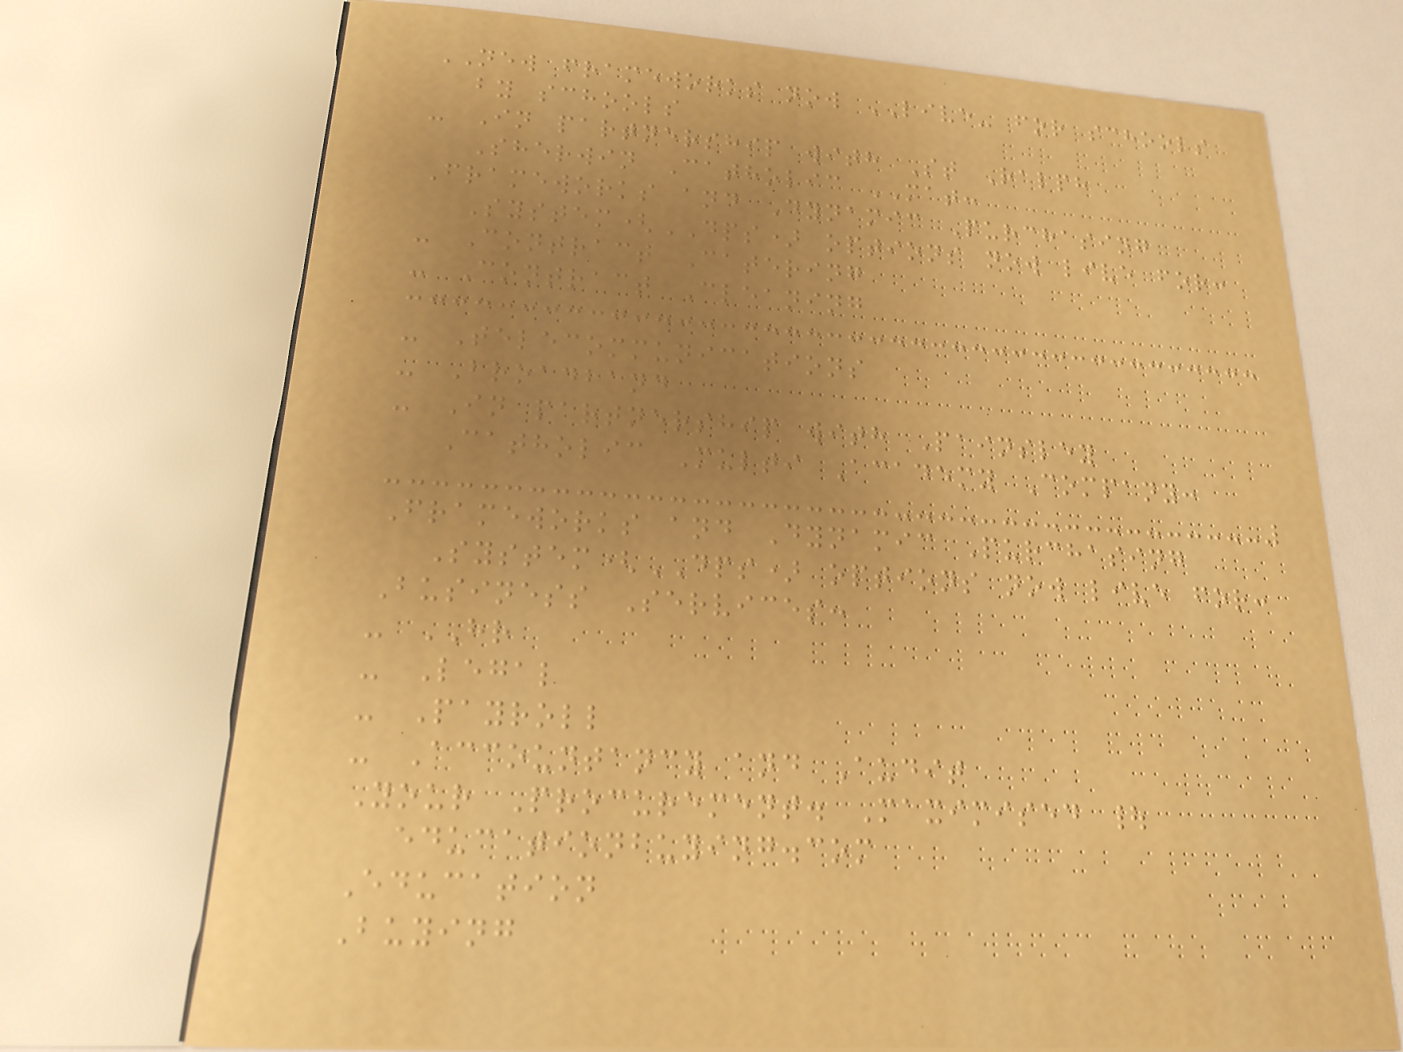NEW frameworks now LIVE- for schools
by schools
- In partnership with St Ralph
Sherwin Catholic MAT:
Frameworks and Dynamic Purchasing
System(DPS) options now live for:
- Contract Catering
- Contract Cleaning
- Telecommunications
- Broadband
- In partnership with Painsley
Catholic Multi Academy Company:
Frameworks and Dynamic Purchasing
System(DPS) options now live for:
Business Services:
- HR
- Legal
- Payroll
- Accountancy and Audit
Your Procurement. Maximised |
educationbuying.com
Education
Buying
